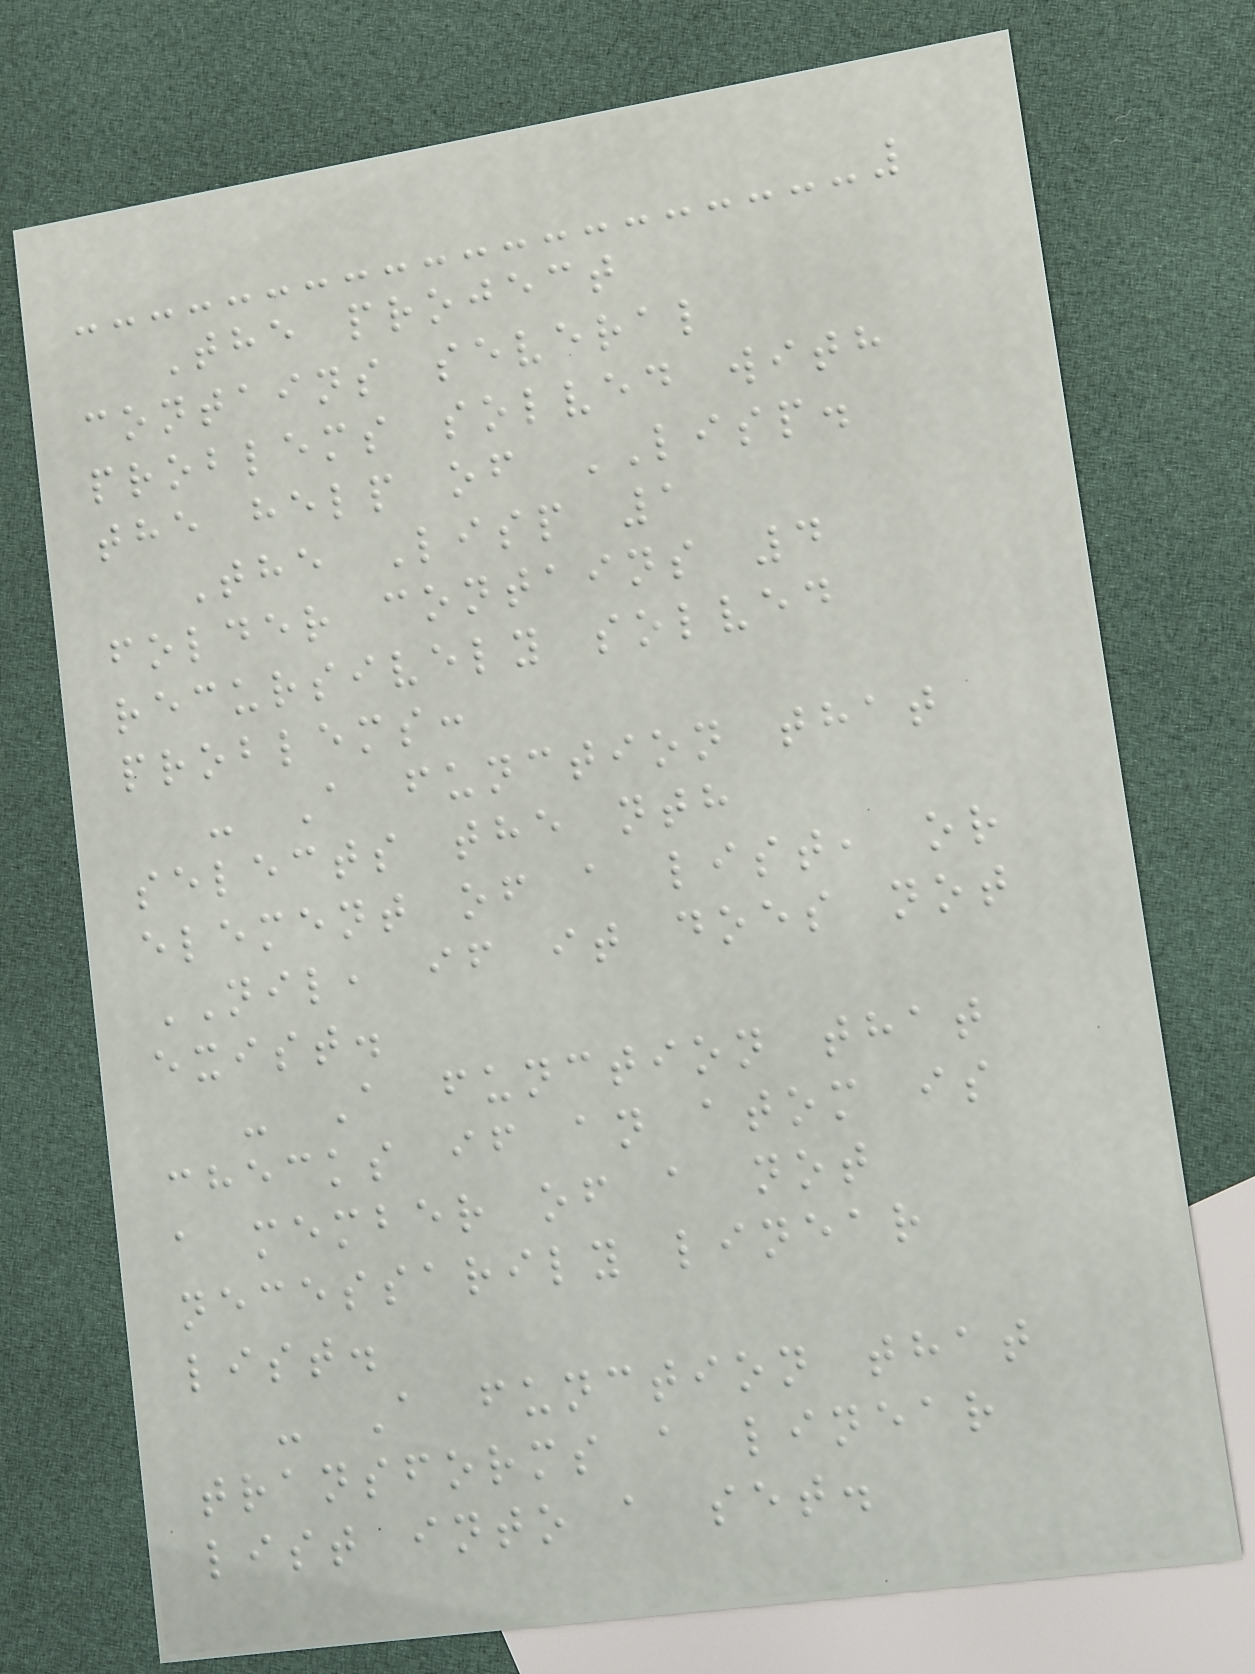The project
contains several
problems solved with
the help of LISP.
The Lisp 1
folder contains 4
recursively solved
problems:
- A function that
selects the nth
element of a list, or
NIL, if it does not
exist.
- A function that
checks if an atom is
a member of a not
necessarily linear
list.
- A function that
transforms a linear
list into a set.
